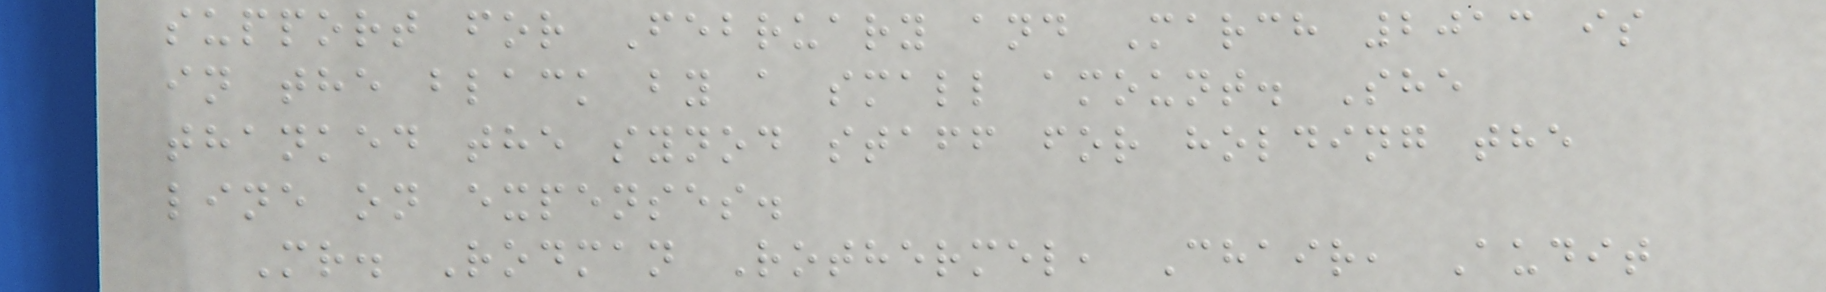support for February and March 2013 is
in the black by a small amount. She
thanked the synod staff for holding the
line on expenses.
Mr. Rodman Rothermel, Chair, Audit
